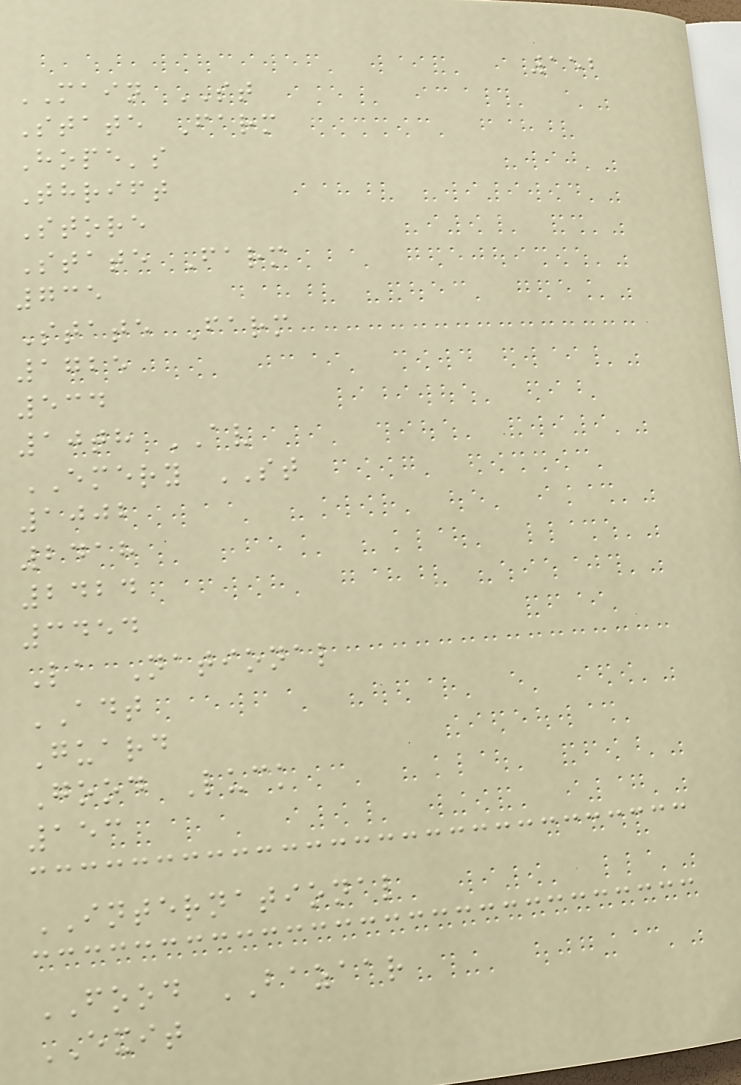152
MAIN ST
State Farm
Hope's
Thrift
Store
State Farm
735
State Farm
1725
534
10th AV
EMERY ST
1002
2418
2424
3454
La National
ADT
Guard
Good Luck
153
INTERNATIONAL
FOOD BAZAAR
EXIT
